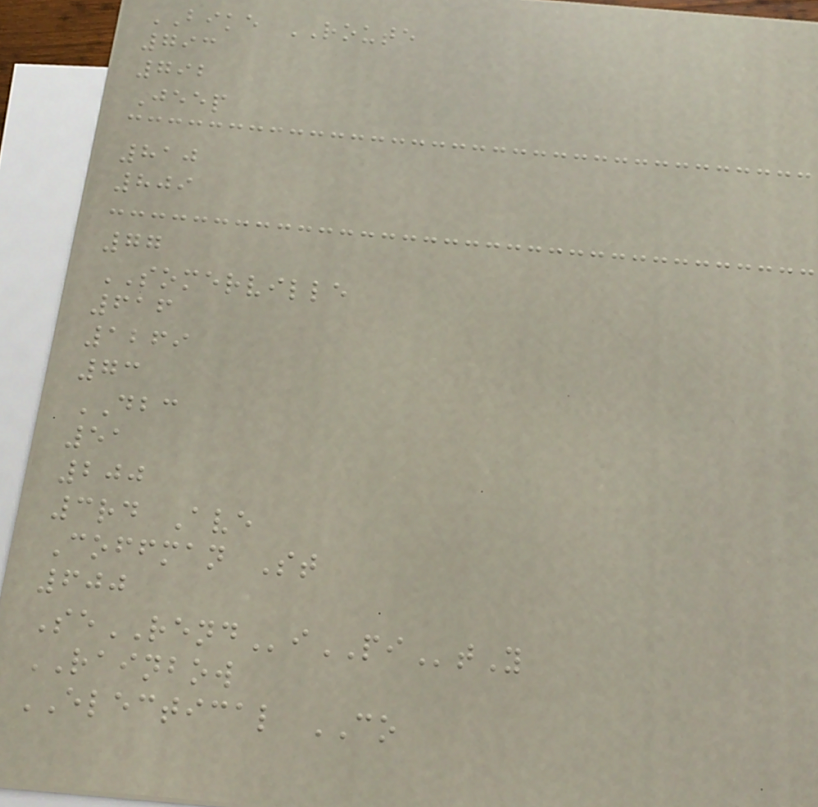BIKE ROUTE
793
792
Jeep
810
809
77
SOMERVILLE
616
1269
73
DBC
51
200
3rd Ave
Coffman St
600
SeRENDiPItY
RAINBOW
ELECTICAL CO
